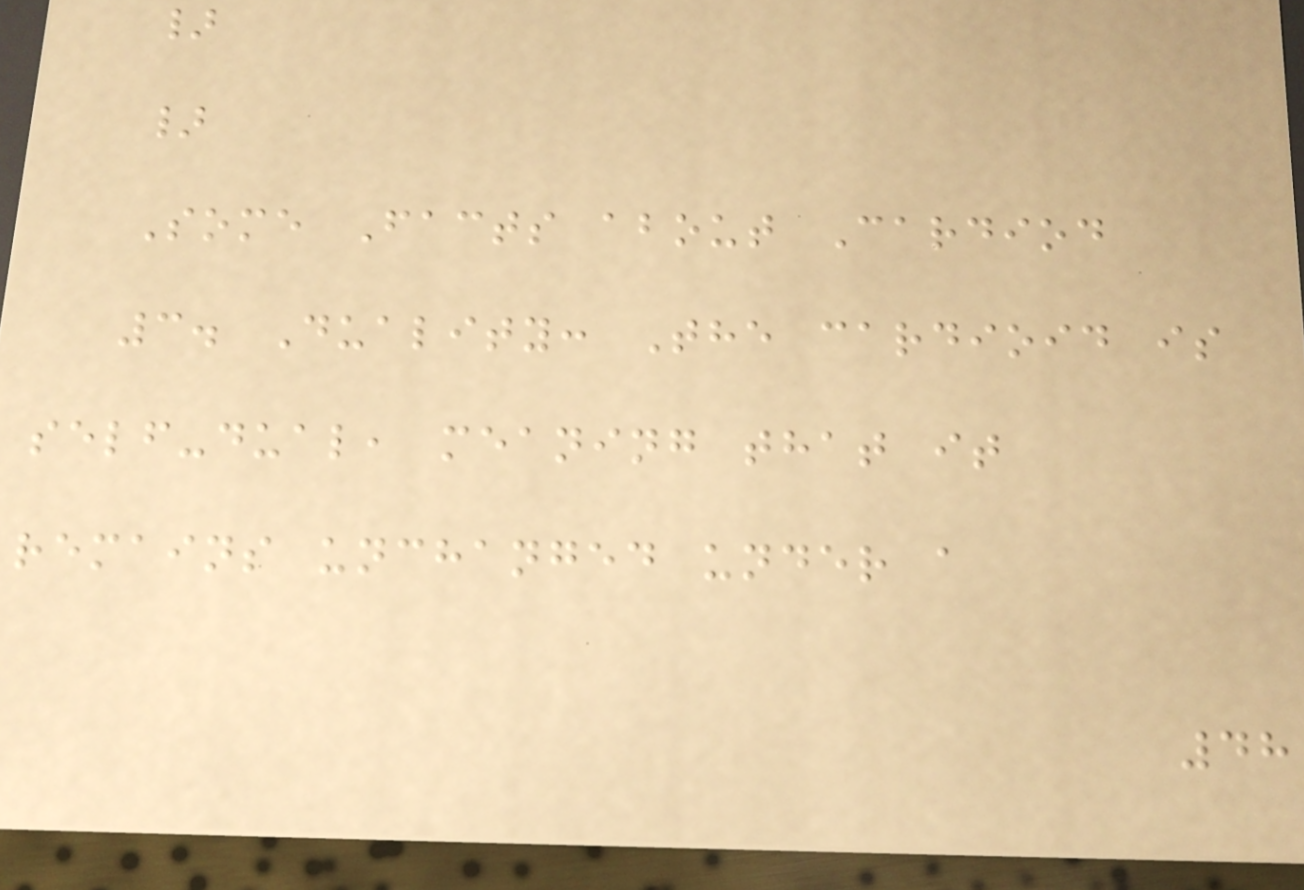}
}
Some Facts about Cardiod
3. Duality: The cardioid is
self-dual, meaning that it
remains unchanged under a
48
